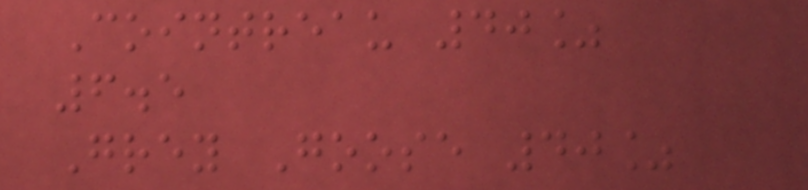Cointreau 40%
6.5
Grey Goose 40%
